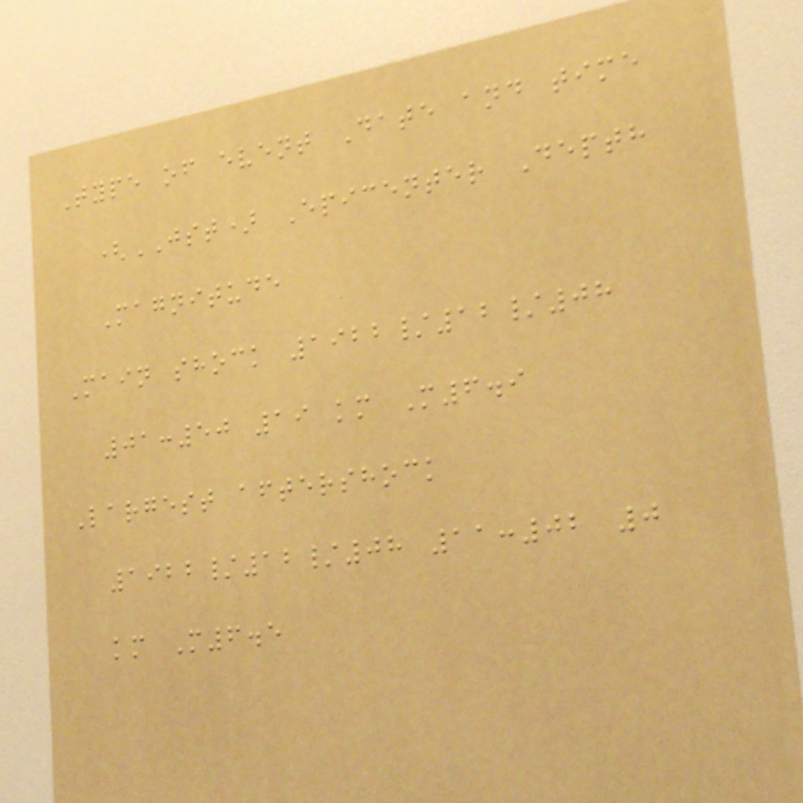Type of event Date and time
(JST) Epicenter Depth
Magnitude
Main shock 1922/12/08
01:50 19 km M6.9
Largest aftershock
1922/12/08 11:02 0
km M6.5
